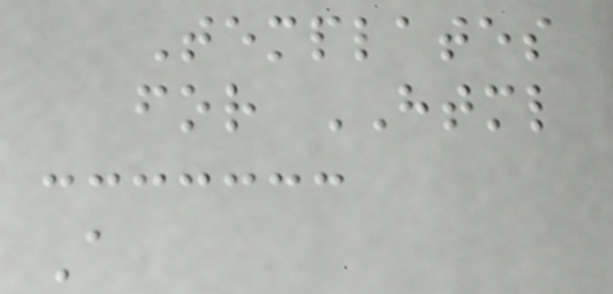Templates
for HTML
A
